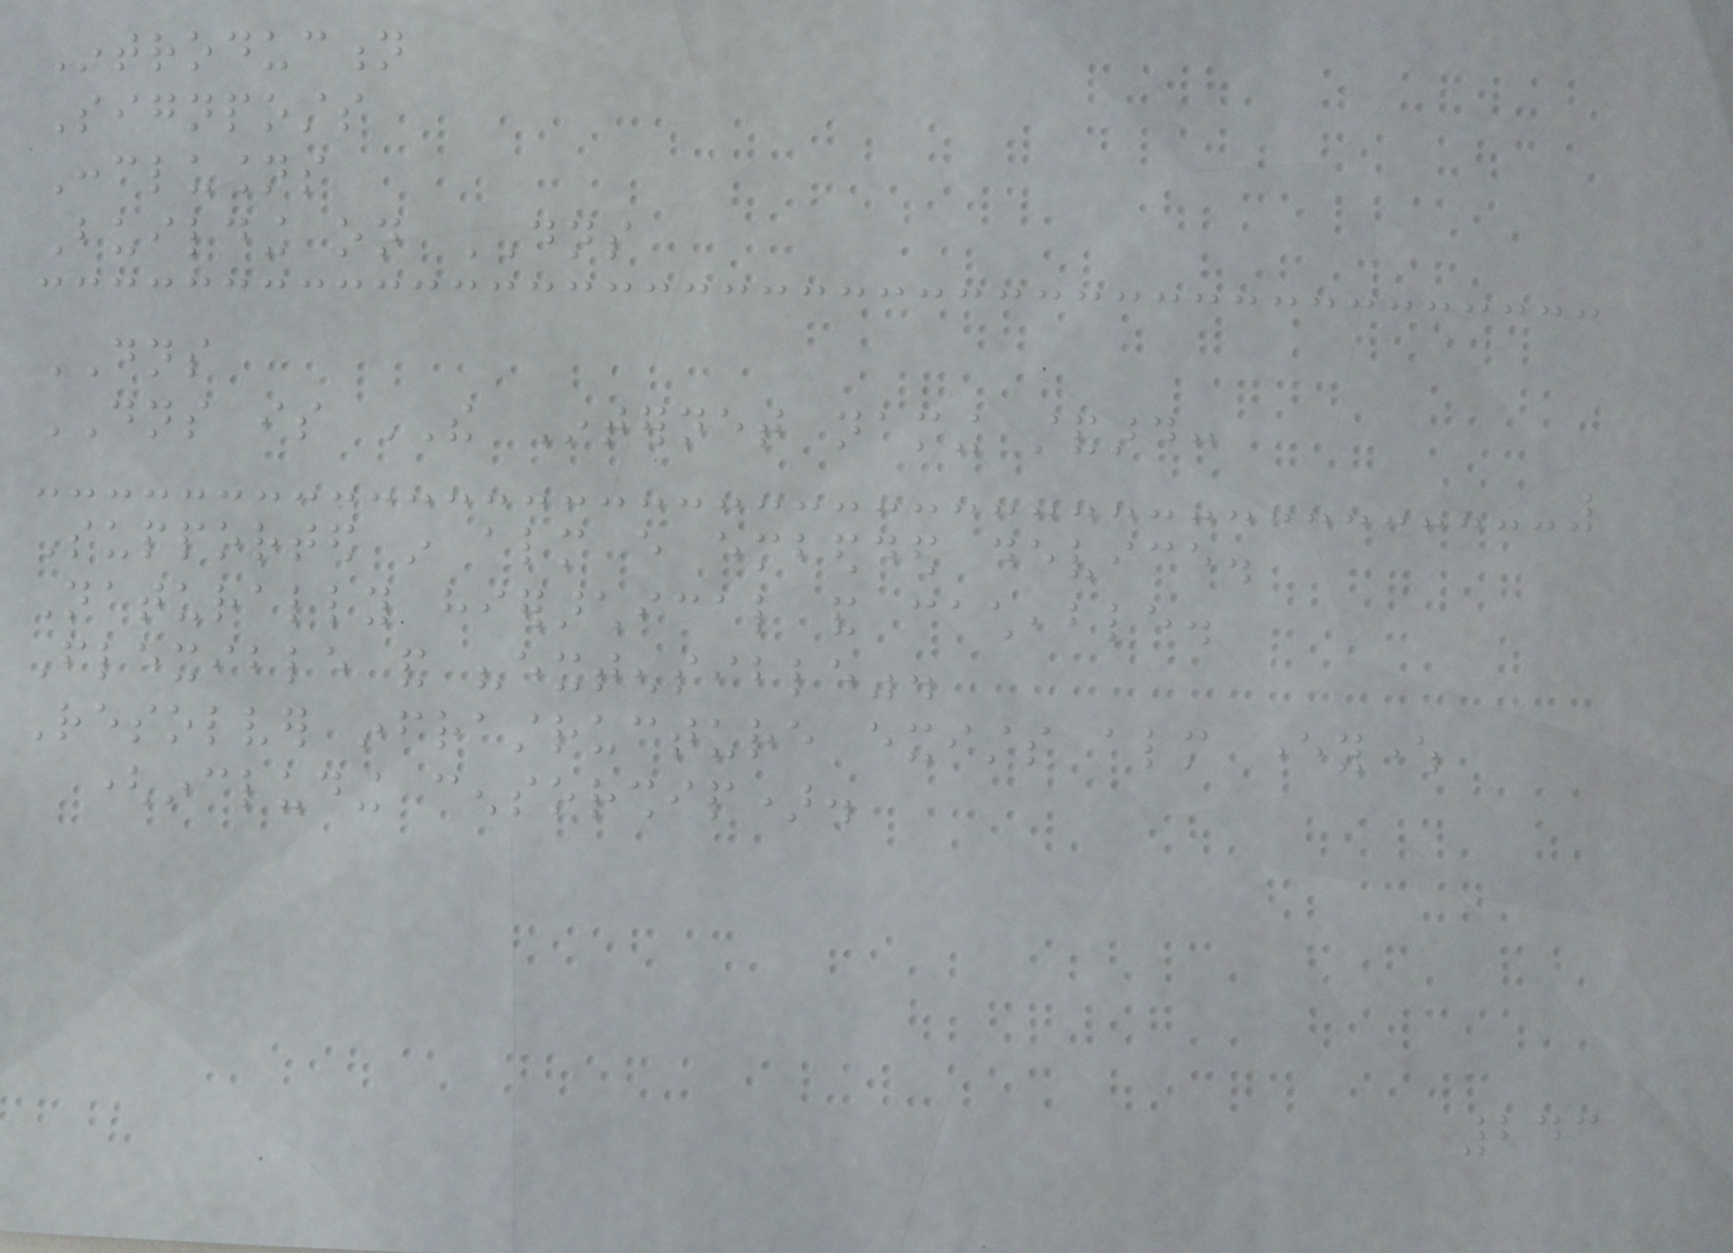Introduction
Signposts
Conclusions
Building on DNS
DNS
DNS is THE Internet naming standard:
Supported in almost every embedded device.
Naturally hierarchical and cacheable.
Flexible and "extensible".
Resolver infrastructure exists almost everywhere
(including censorship).
243
